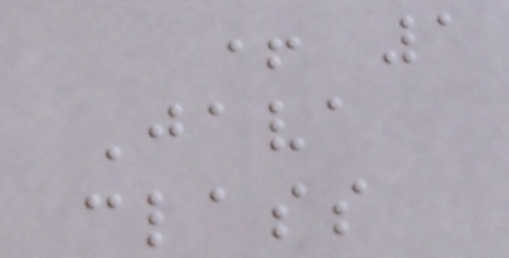+ 1
Java
class
